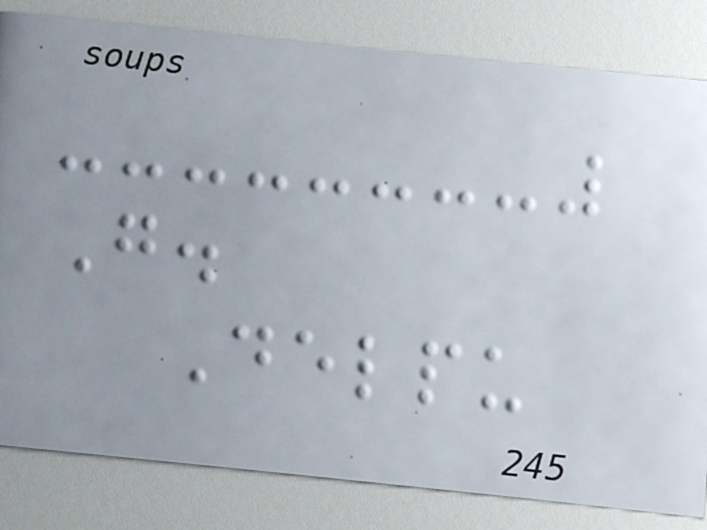G.
Delpu
